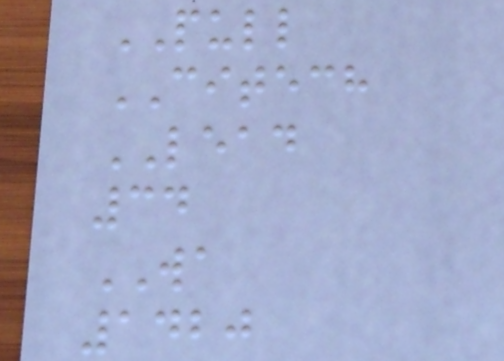PULL
CITECH
LEAD
34
WA
1420
